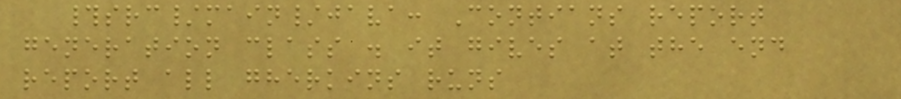#src/main/java: Contians report
generation class . it gives at the end
report all gherkins runs
